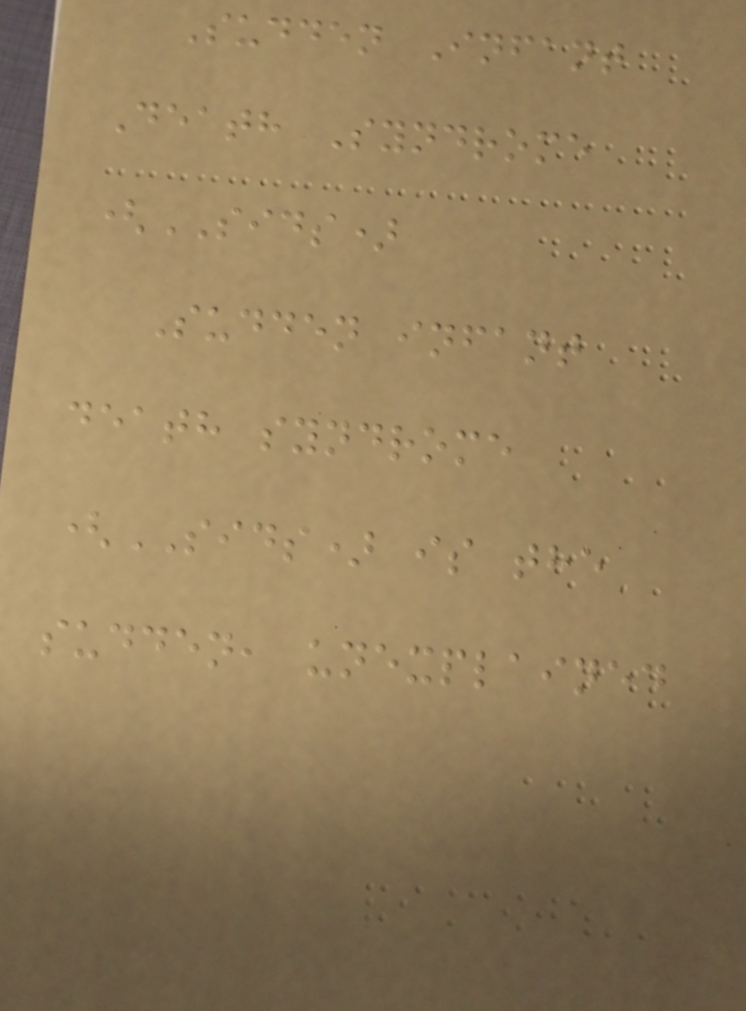Sudden Infant
Death Syndrome
(SIDS)
Sudden infant
death syndrome
(SIDS) is the
sudden, unexplained
